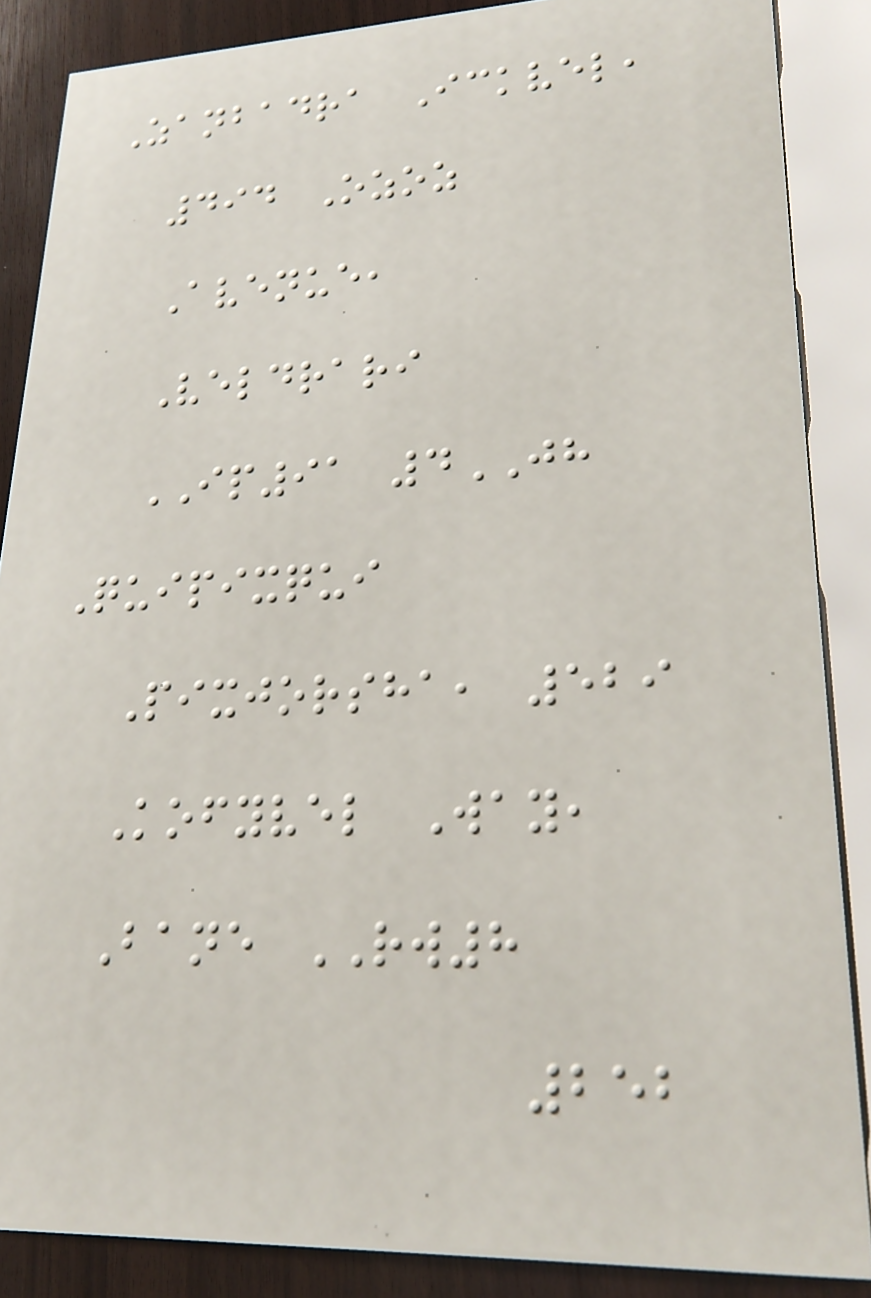Zanbadra Ickvel,
494 Ozoz
Avenue,
Veldrari
IP91 4JH
Quipixqui
Pixjorsha, 529
Kofyvel Way,
Bane RW8
252
